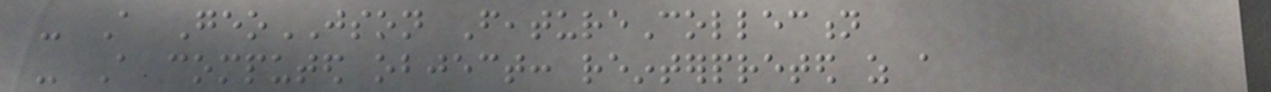- A GeoJSON FeatureCollection
- A computed object: reinterpreted as a
